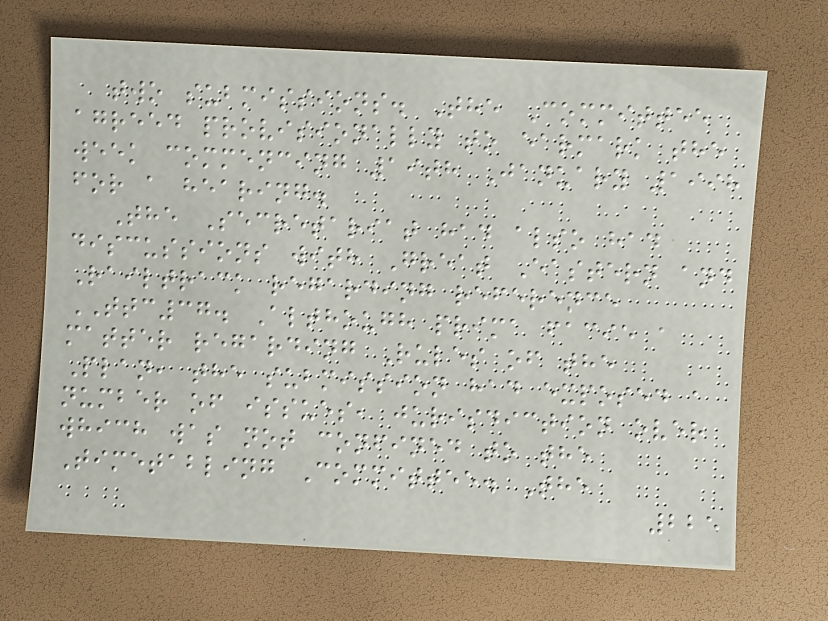two submissions. The Committee
agreed provisionally to earmark the
week commencing 19th January 1998
for a hearing.
The Secretariat had also had
discussions with Great Eastern and
Railtrack regarding reference
TTC37. Although prima facie a
matter regarding Rules of the
Plan, the submission had exposed a
number of issues, jurisdiction over
which was not confined to the
Timetabling Committee. The
225
